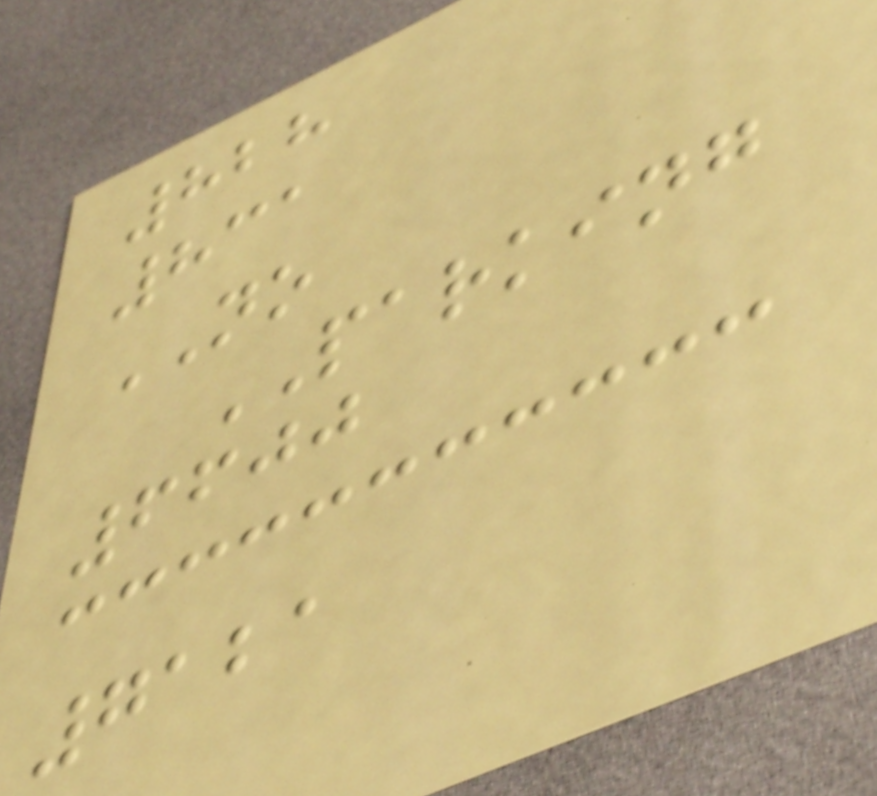828
831
NO
PARKING
6600
7121
